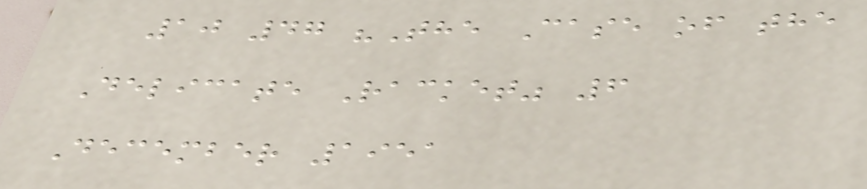10 47 "The Case of the
Delicate Racket" 6
December 1951
